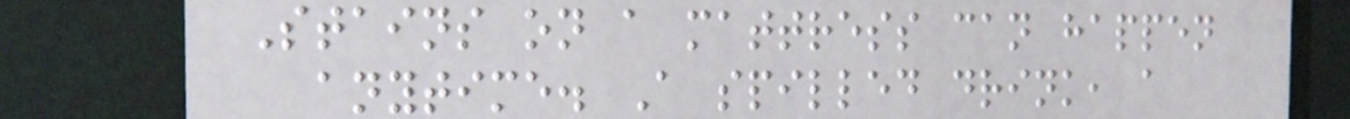Stains on a mattress can happen
anytime. A spilled drink, a
